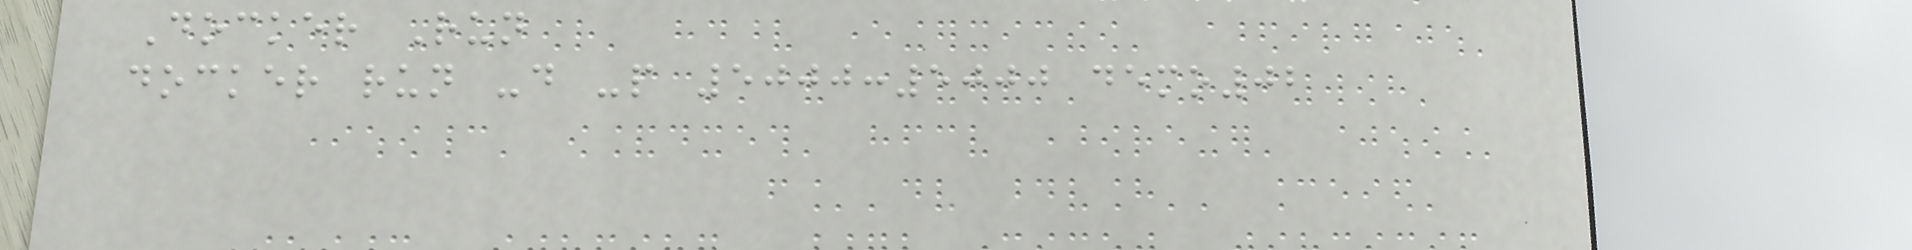Docker Run
docker run -d -p 5000:5000 demo02
